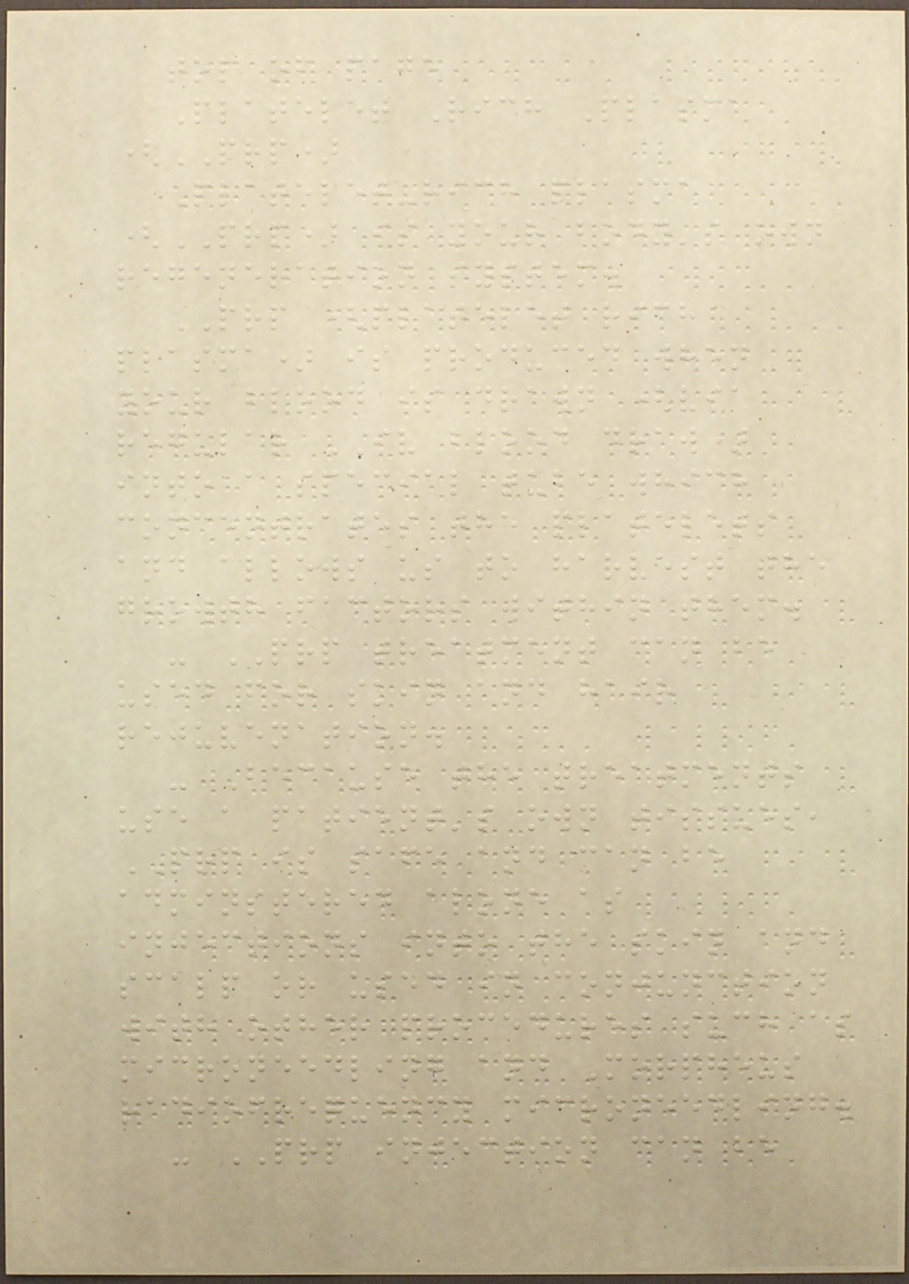top of page
Platelet Rich Plasma
(PRP)
Platelet-rich plasma
(PRP) is your body's own
regeneration system.
PRP (platelet rich
plasma) is produced when
your blood is drawn (via
regular IV blood draw)
into a special tube which
concentrates the platelets
and allows us to harvest the
growth factors within them.
- PRP treatment can be
used for skin and hair
rejuvenation.
- Because the treatments
use a patient's own tissues,
PRP is safe and can be
adminstered alone as
injections into the skin and
scalp or used in conjunction
with other procedures such as
microneedling and Morpheus
radiofrequency microneedling.
- PRP injection can be
